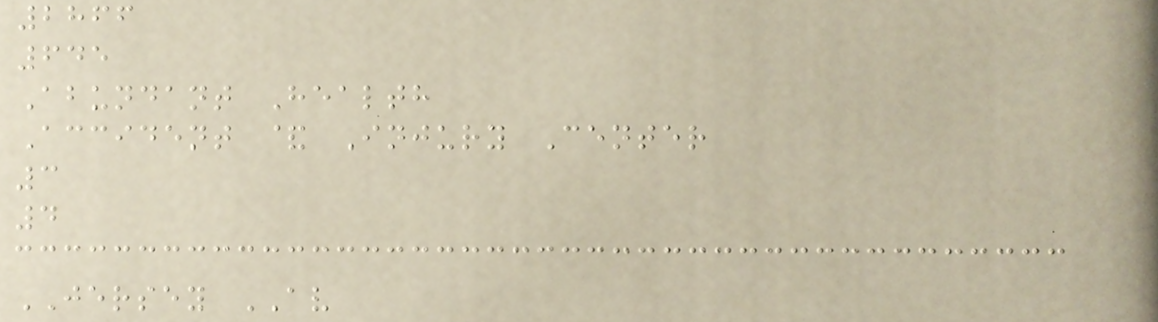2866
645
Abundant Health
Accident & Injury Center
3
4
JERSEY AV
